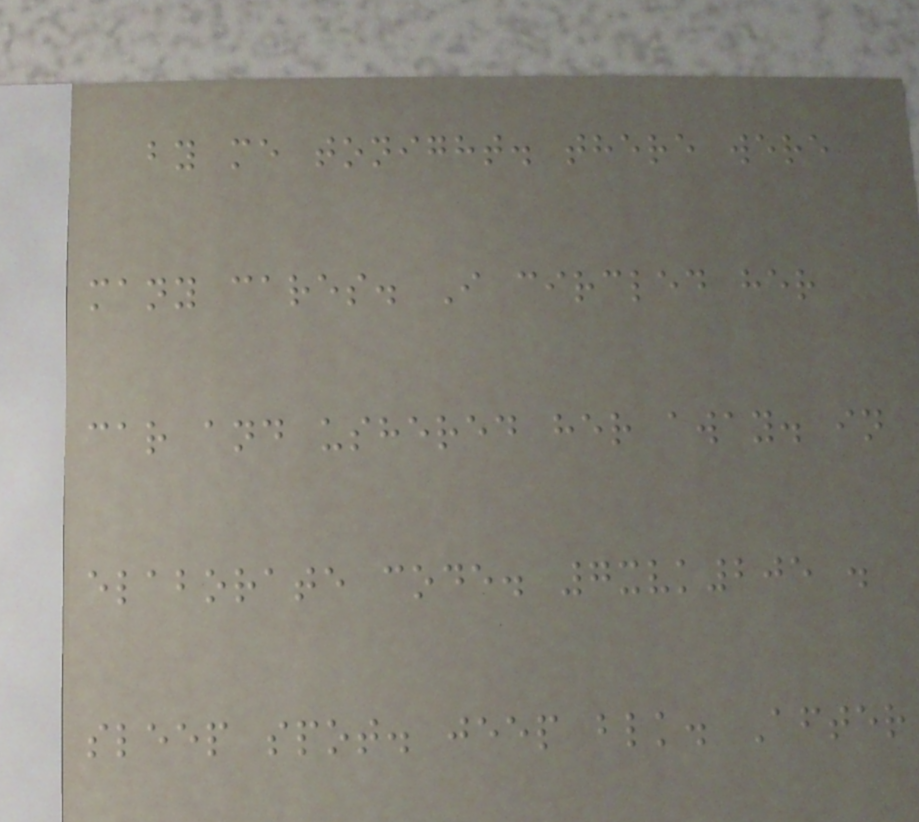by me tonight. there were
many cares. I circled her
car and ushered her away. in
elaborate code. 7xvk205 .
sleep spot. jeep blk. After
